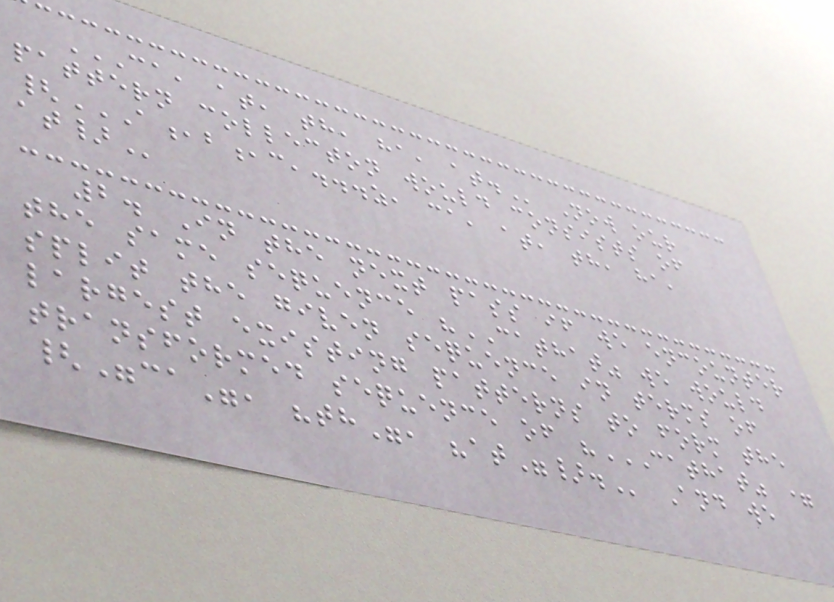CA, AT, TH, HA, AT. Now our
pattern collecton would consists of
{A,B,C,...Z, CA, AT, TH, HA,
AT}
2. In the next pass if we encounter
the same sequence "CATHAT" we would
split the given sequence in terms of
largest existing patterns to form the
transformed sequence of "CATHAT" =
{"CA", "TH", "AT"}. And we
